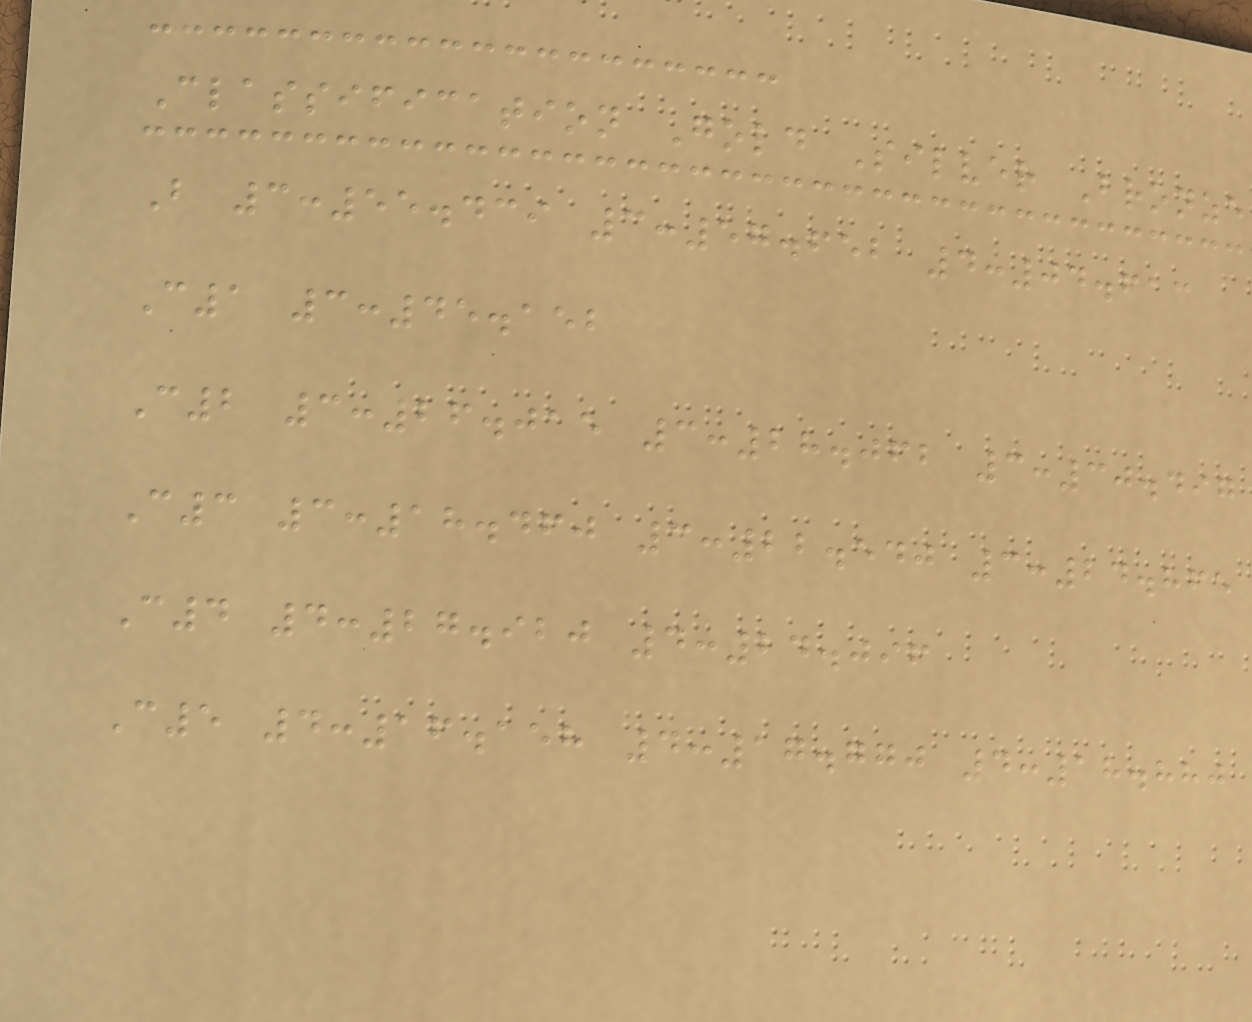Classification Gold Silver Bronze
B 3:55.439 3:57.652 4:04.613
C1 3:45.152
C2 3:26.015 3:28.062 3:30.497
C3 3:18.460 3:22.540 3:24.865
C4 4:27.920 4:24.096
C5 4:16.158 4:17.770 4:18.880
